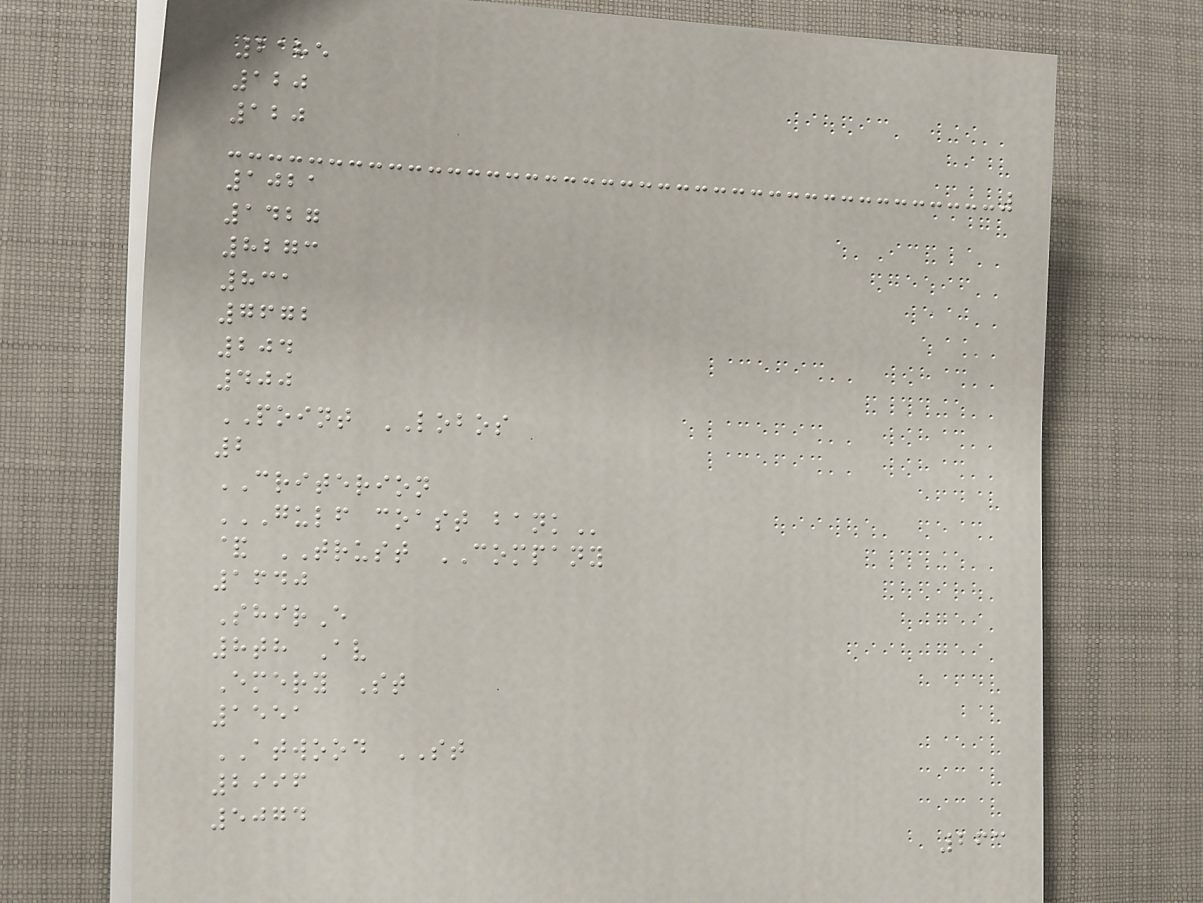2185
120
120
1021
1427
8273
831
7672
204
400
POINT LOBOS
2
CRITERION
GULF COAST BANK
& TRUST COMPANY
1640
ShirE
8th Av
Emery St
1551
ATWOOD ST
2996
5074
263
